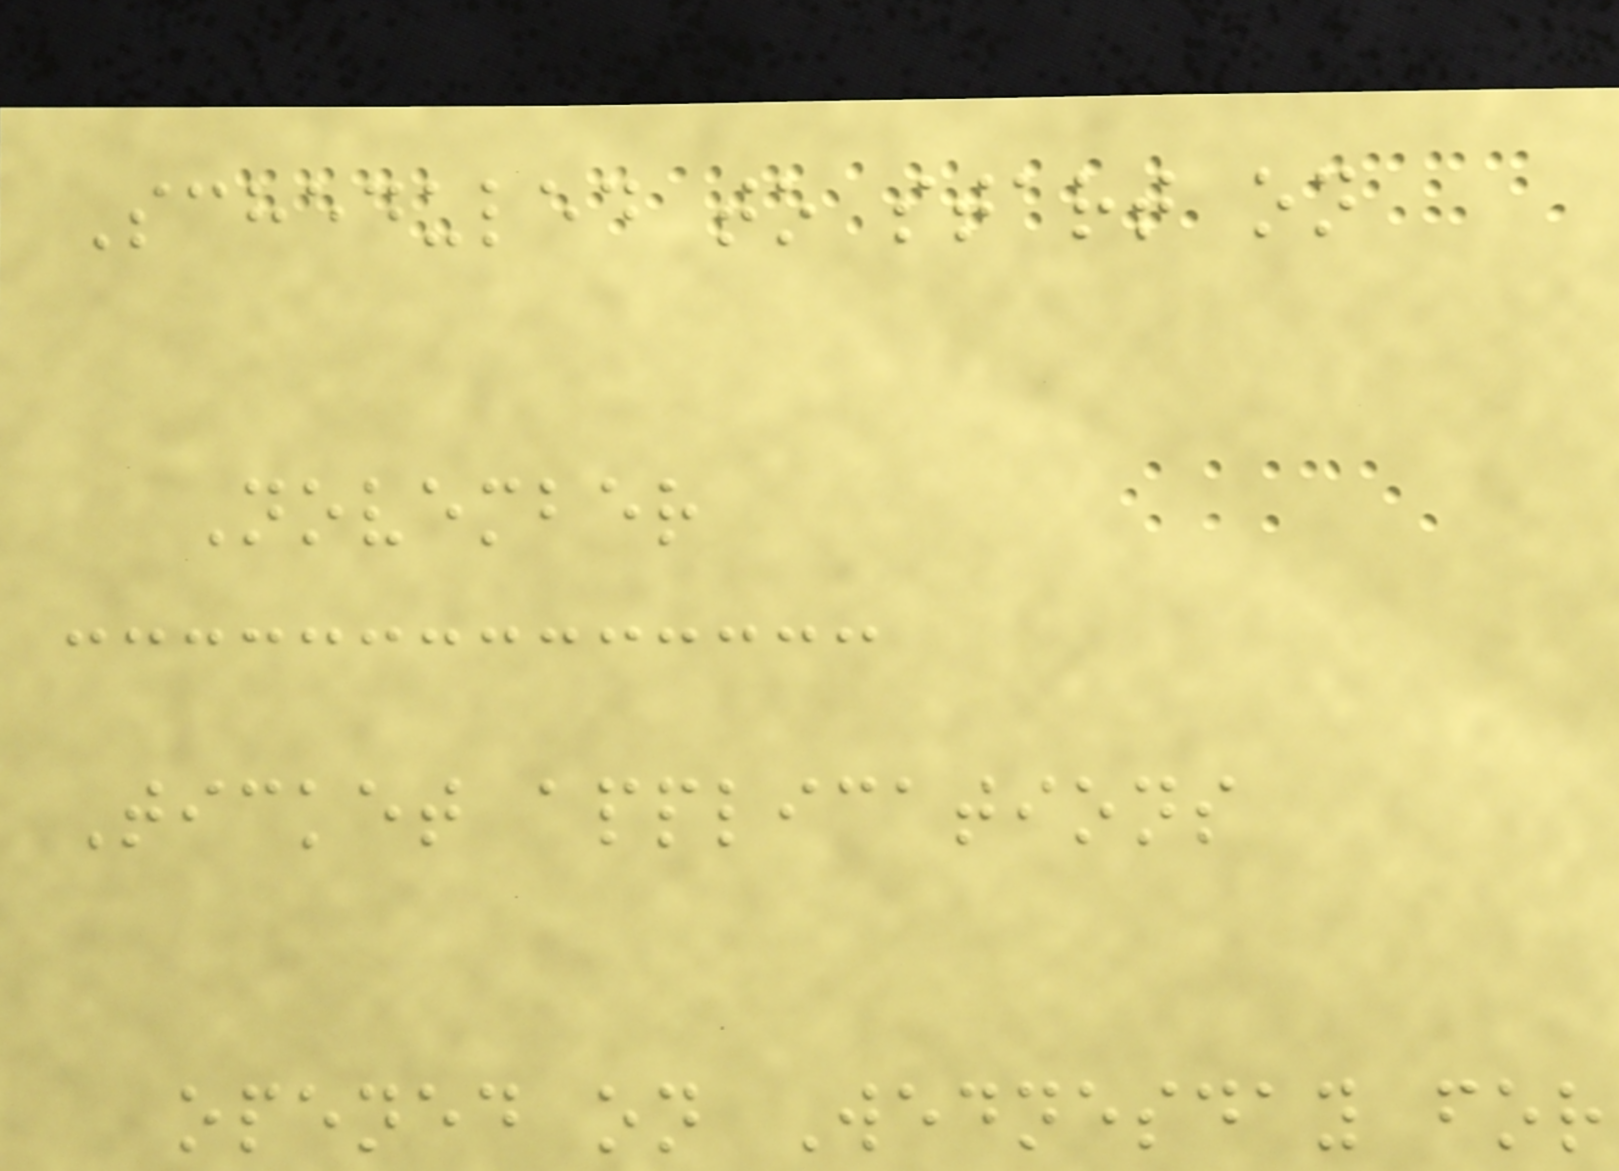Scheduled to start on
November
Ticket applications
opened on Wednesday for
